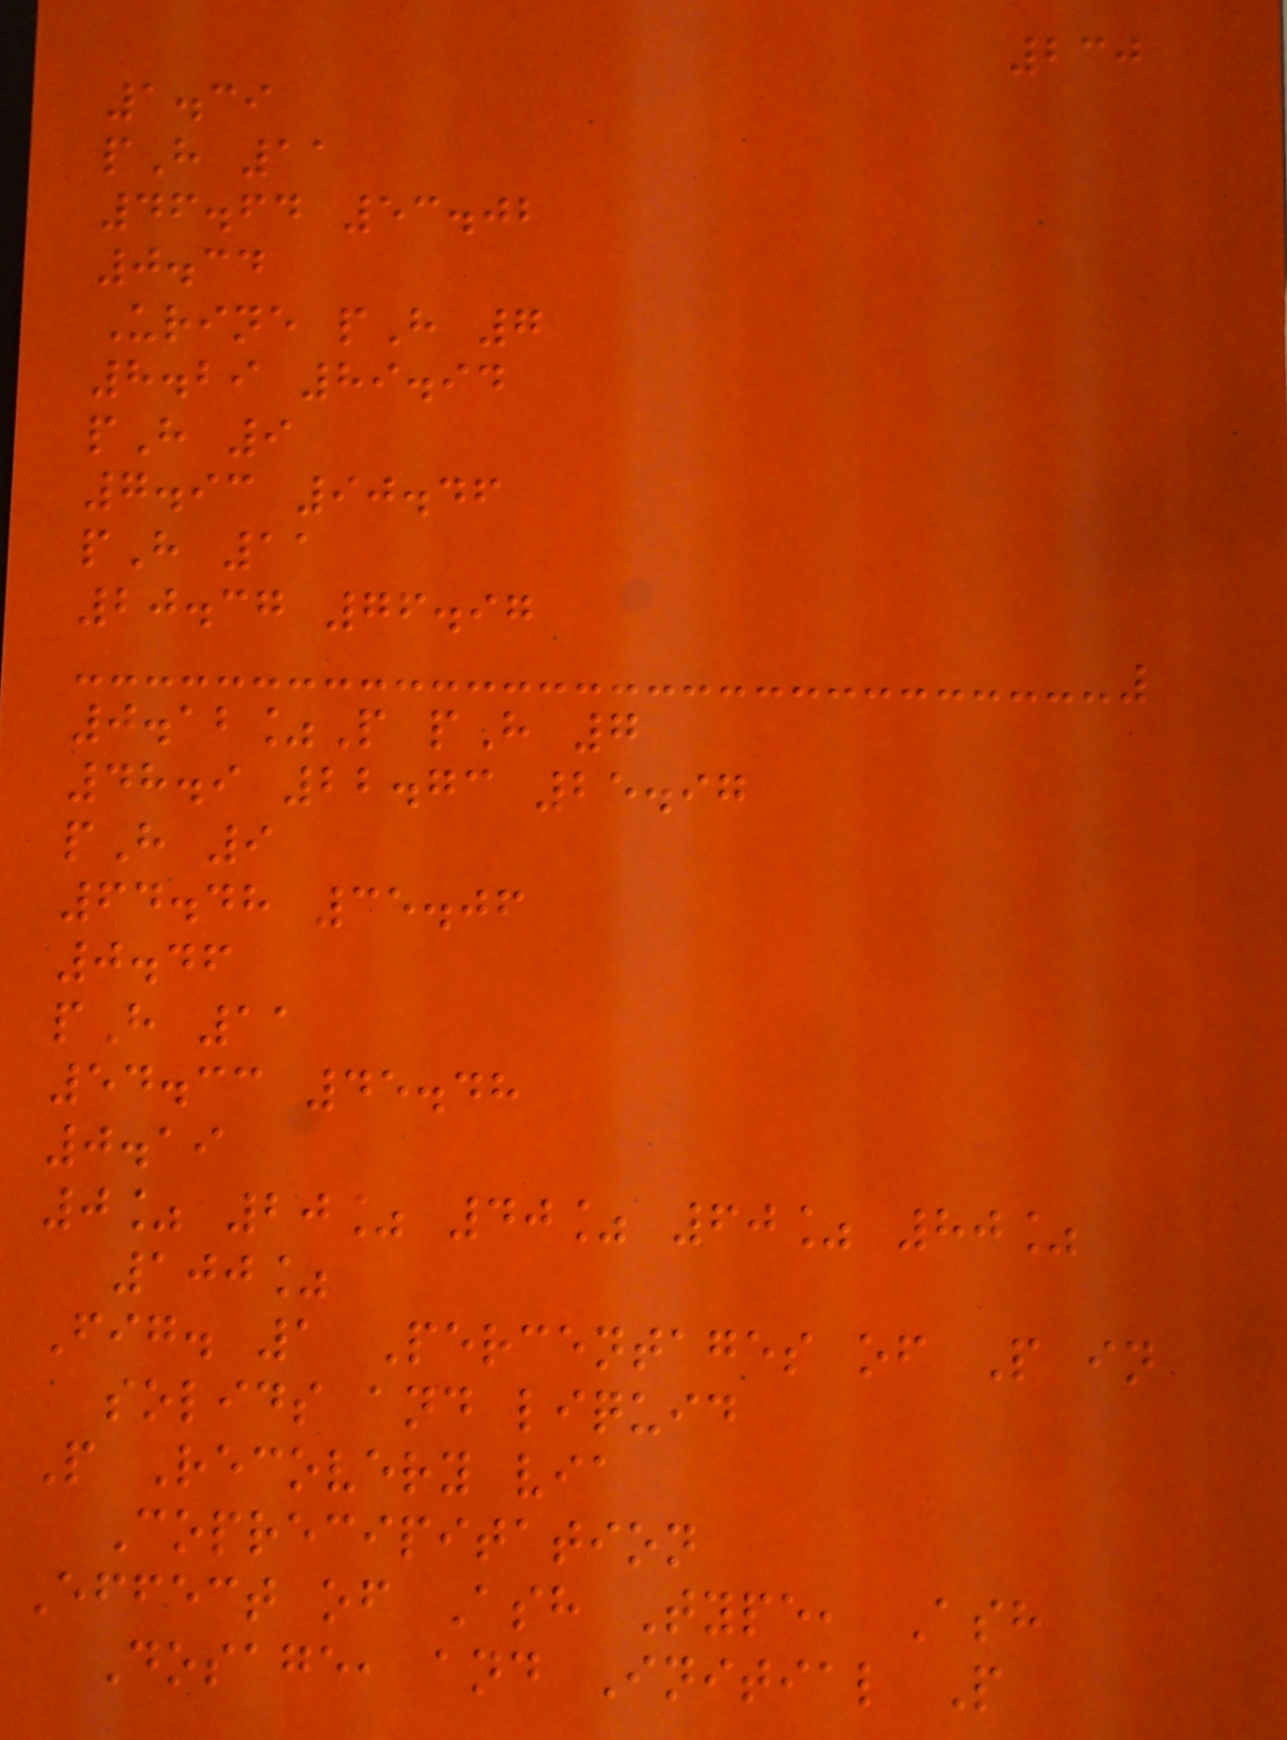230
1.39
pH 11
46.64 53.02
0.34
Urine pH 7
8.29 89.94
pH 9
7.93 90.46
pH 11
20.37 76.97
0.12%P pH 7
48.9 22.73 25.97
pH 9
64.48 35.06
0.46
pH 11
54.33 45.48
0.19
0% 20% 40% 60% 80%
100%
Fig. 1 Percentages of P in
solids and liquid
P Recovery via
Coprecipitation
Effect of Ash Type, Ash
Dosage, and Initial P
